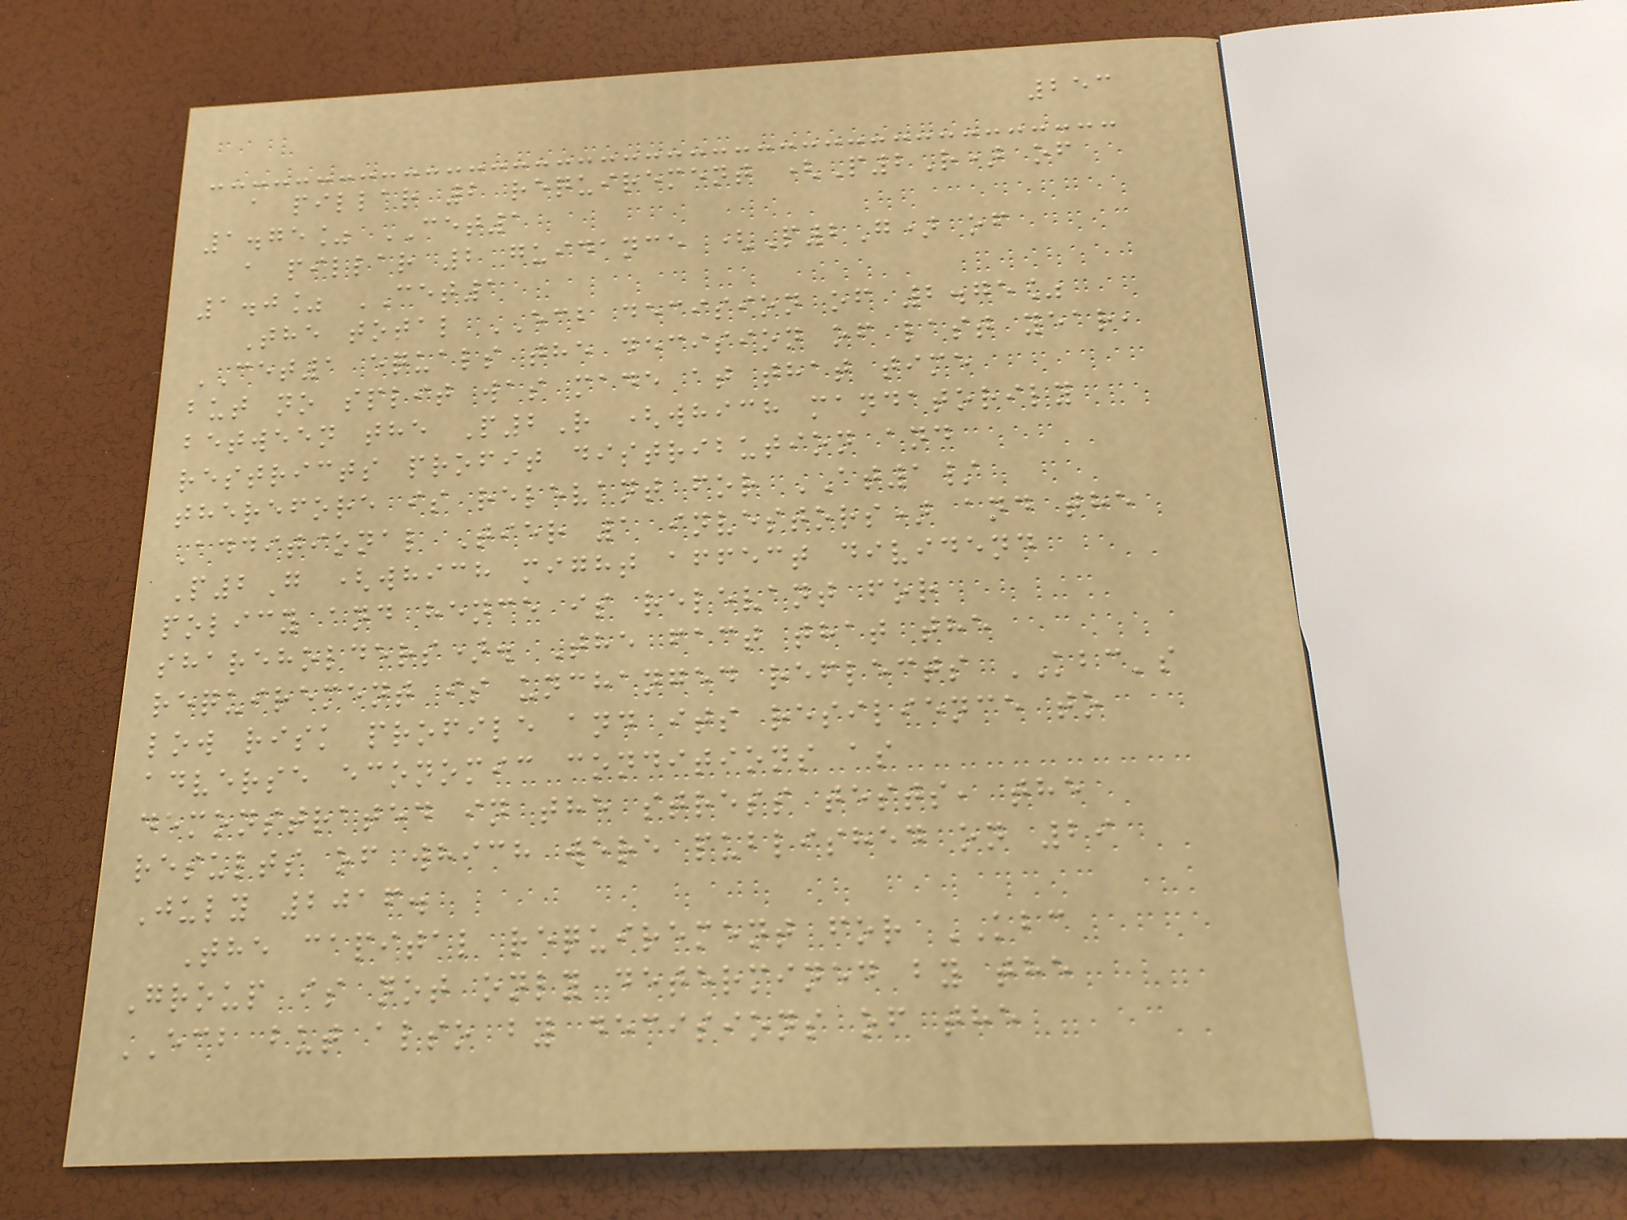253
a pillar 2 requirement (P2R) of
1.75% CET1
a pillar 2 guidance (P2G) of
1.0% CET1
The total ECB decision of 2.75%
CET1 equals the decision of last year,
but no split was made at that time
between the P2R (which mandatorily
restricts profit distribution and
therefore is relevant for AT1/
Additional Tier 1 investors) and the
P2G (which might affect dividend
policy and hence is relevant for
shareholders). The fact that the
requirement is unchanged reflects KBC's
low risk profile and its resilience to
adverse economic conditions as
demonstrated in the stress tests, the
results of which were published on 29
July 2016.
The capital requirement for KBC
Group is not only determined by the
ECB but also by decisions of the
